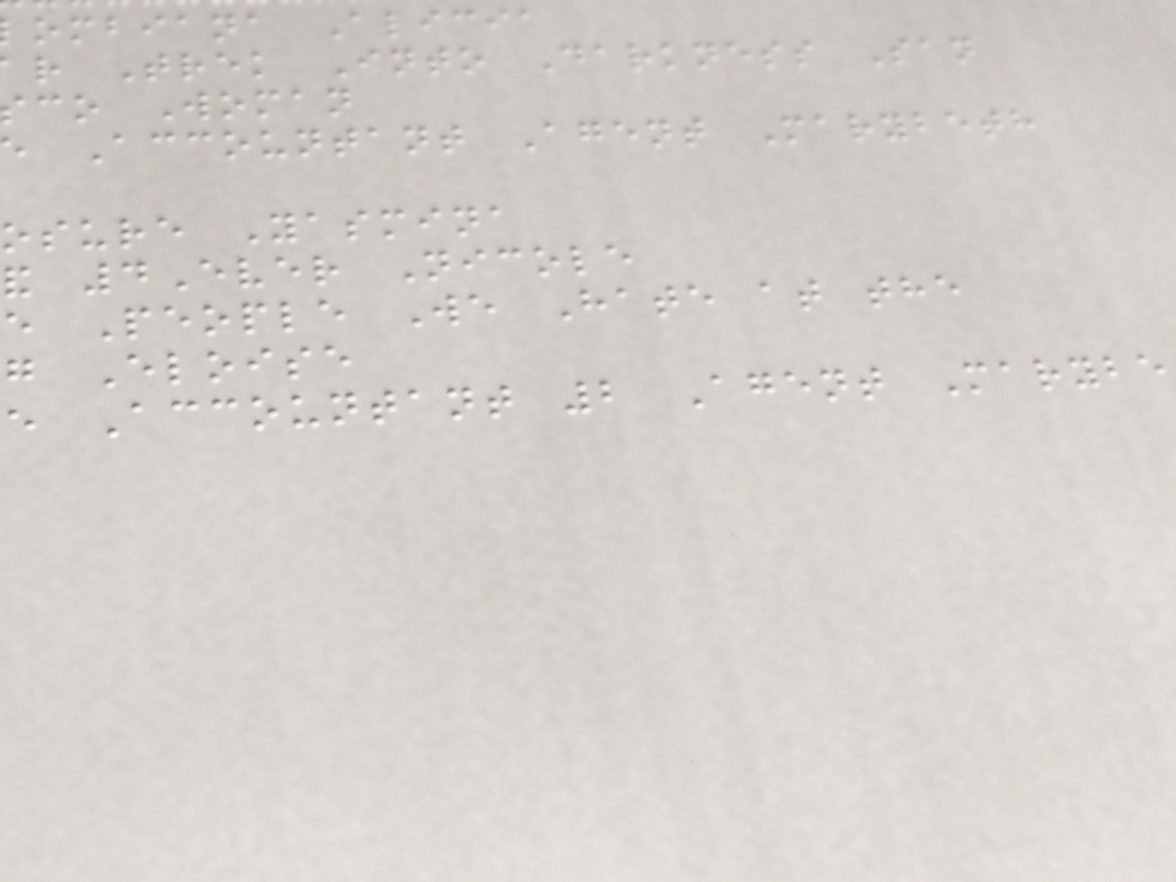ombiana Alicia
r Trek Into Darkness San
co Woman
Accountant Agent Marybeth
osure Yasmina
4Ever Nicole
e People We Hate at the
g Eloise
e Accountant 2 Agent Marybe
